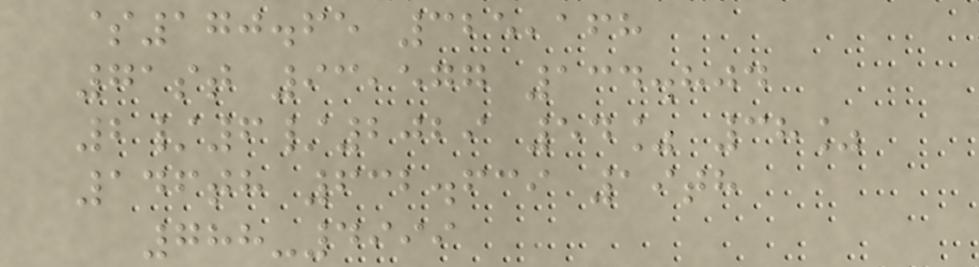$170.65 325,168
71st 93,577 134.804
2/6/2029 54% 38%
146th 632.639 19th
788-4999
